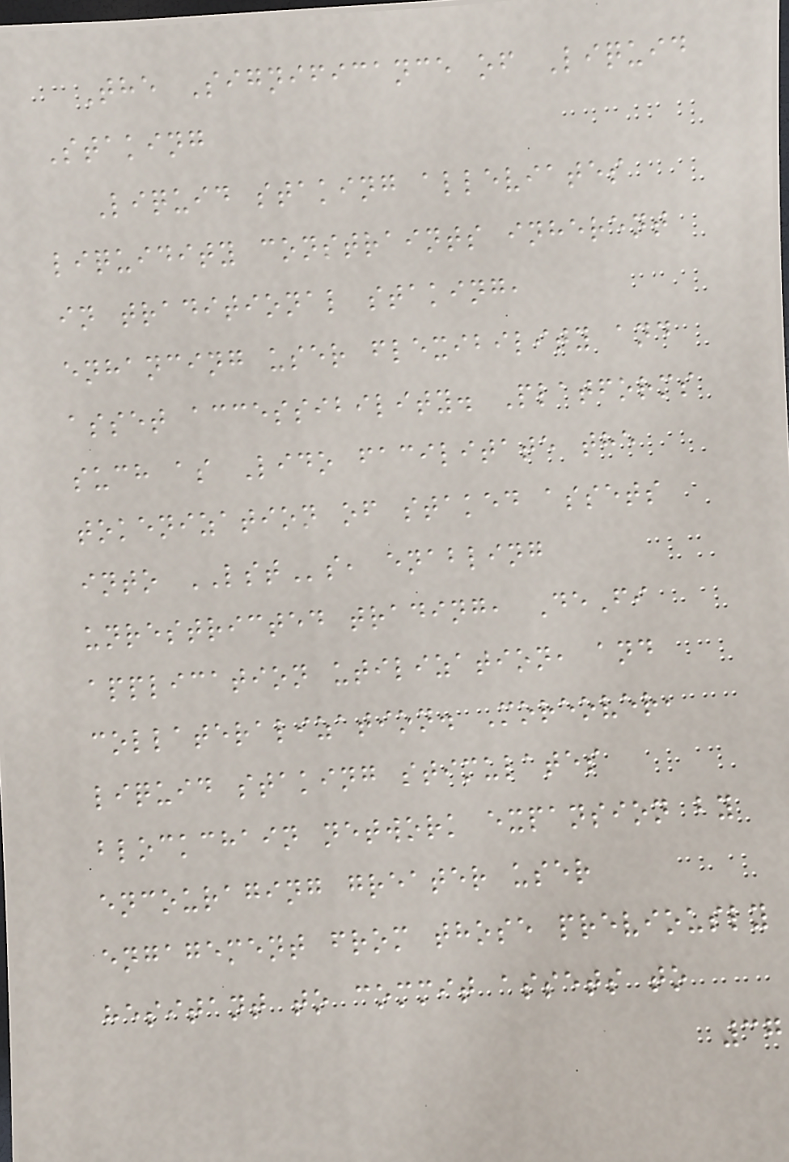The Significance of Liquid
Staking
Liquid staking alleviates
liquidity constraints inherent
in traditional staking,
enhancing user flexibility and
asset accessibility. Platforms
such as Lido facilitate the
tokenization of staked assets
into LSTs, enabling
unrestricted trading, DeFi
application utilization, and
collateralization. Moreover,
liquid staking stimulates
blockchain network expansion by
encouraging greater user
engagement from those previously
hesitant to commit assets to
37
